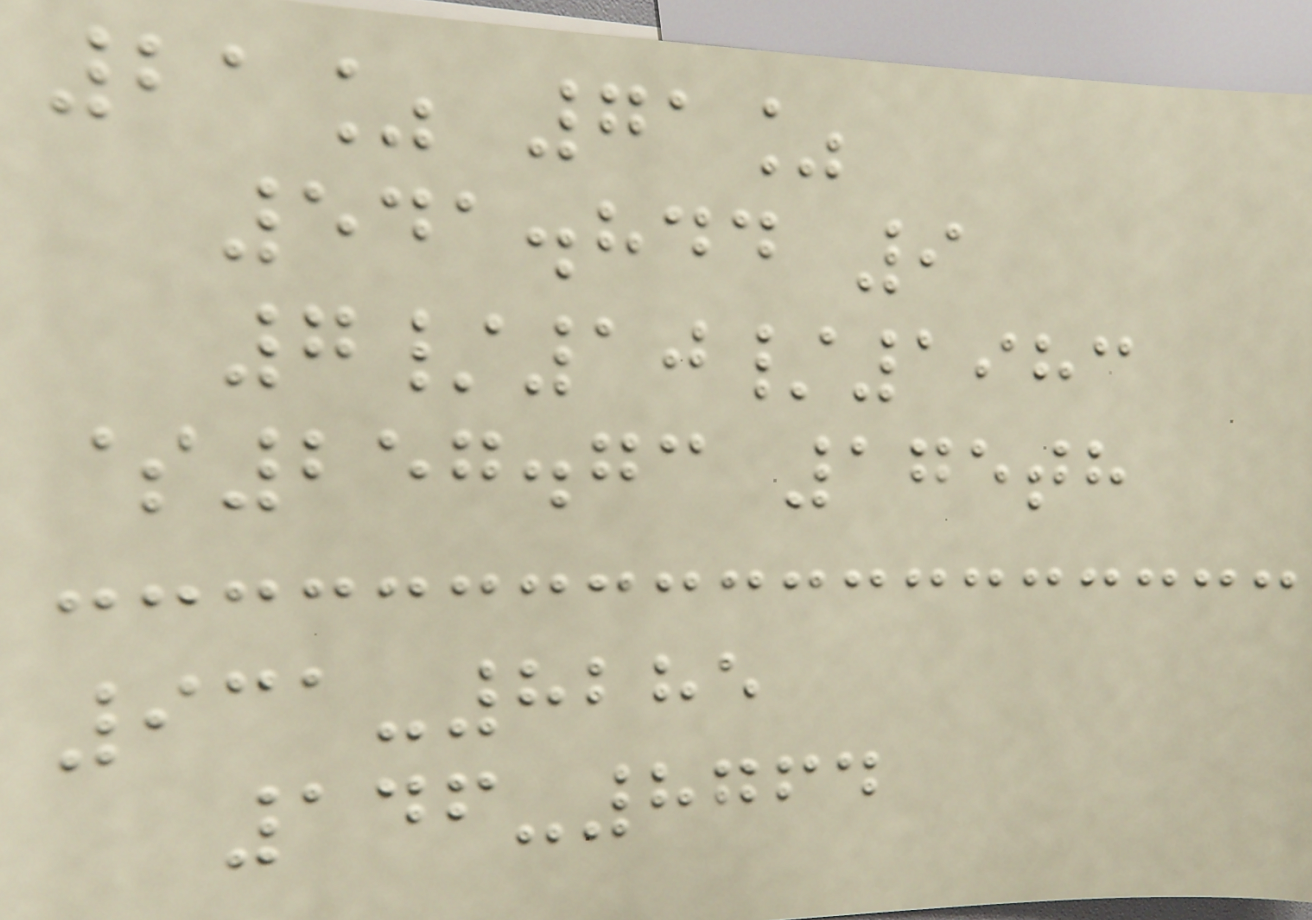21% 71%
541.844 9
7/10/1983
$257.73 175th
931-8285
146-8764
